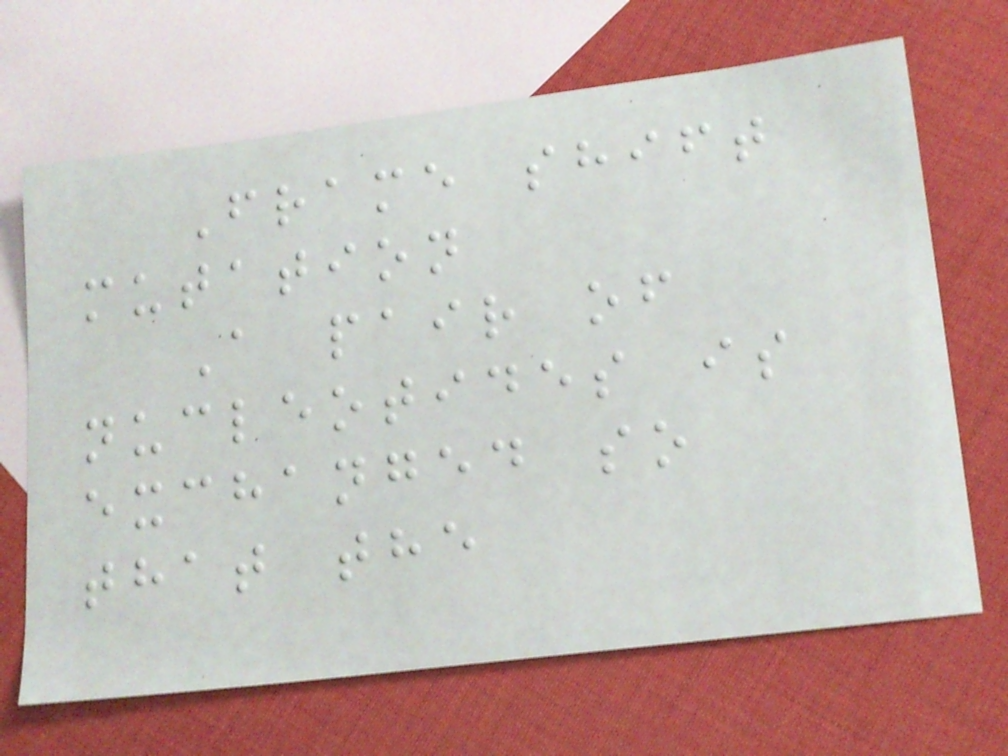Frame shift
mutation
A pair of
nucleotides is
exchanged so
that the
